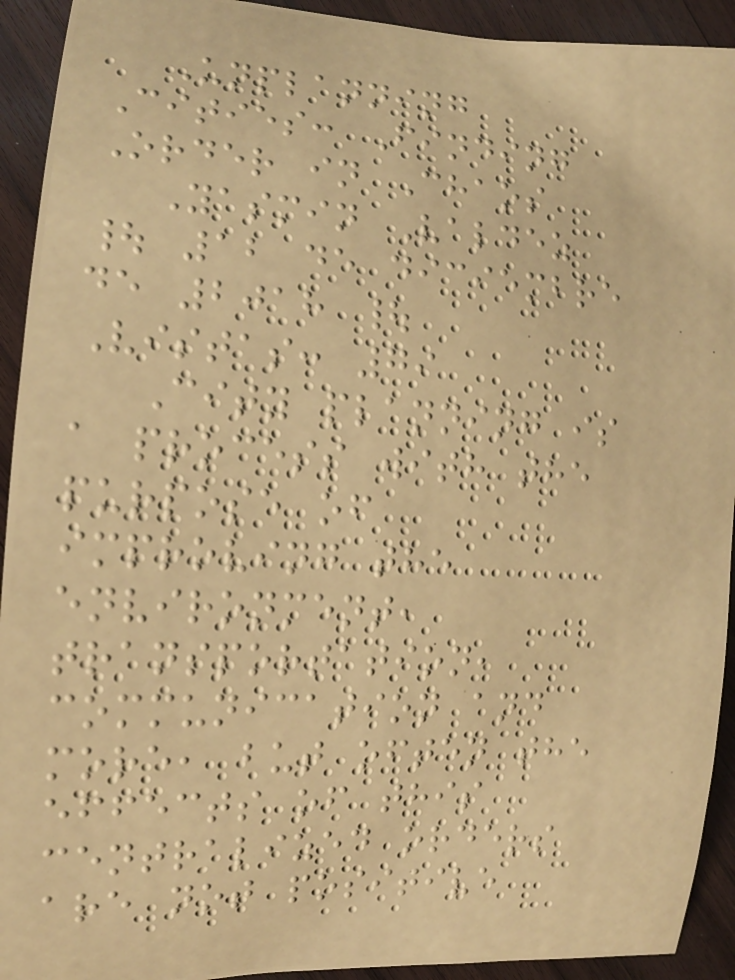Unplanning
Cities: Finding
Order in Chaos
Yasmin Valdez
| 12 de diciembre
de 2018 |
Vistas: 79
City planning is
a process with the
purpose of
improving the
environment,
transportation,
communication and
more, but often the
effects of this
centralized orders
are not positive
